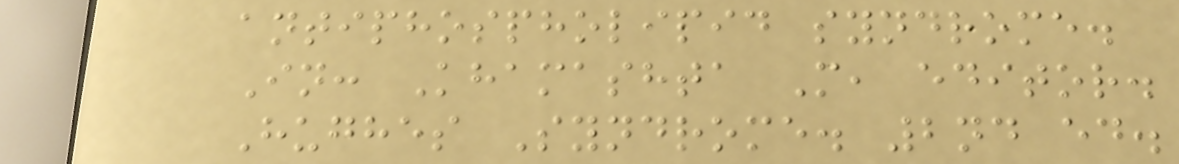antiphospholipid syndrome.
In: Khamashta M, editor.
Hughes Syndrome. 2nd ed.
